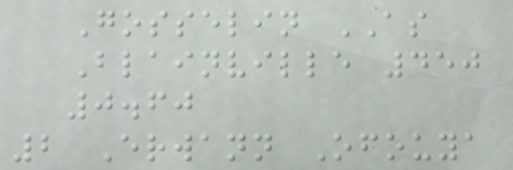Gosselin AS
Blainville 450
0.60
2 Erwann Ofouya
